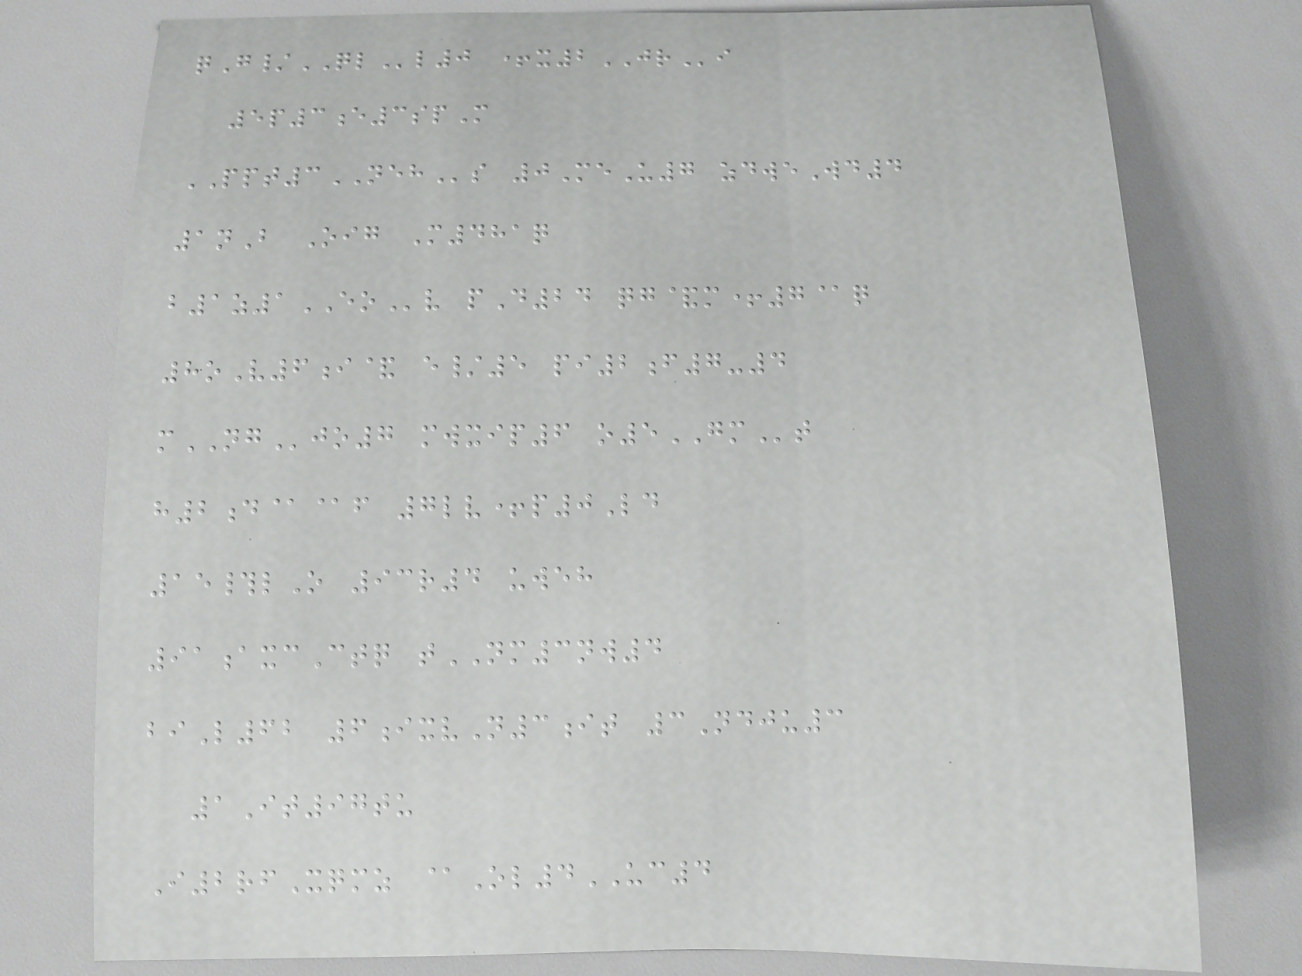qG/QLl0 +x2JRi
5p3e3spM
PPT3NEHs 0MeU7 zdweWd4
1nB Oig M481q
b1z1EOv pD24 qg&m+7@q
8oV6i& e/5 pi2f7-4
mNGjo7 mwxip6 o5GMt
h2d@@f 7lv+p0Ld
15#lO 93r4 uweh
91axcCtq tNM3nw4
biL62 6ixvN3it 3Ndju3
1It97tu
I2rfXqmz @Ol4UC4
